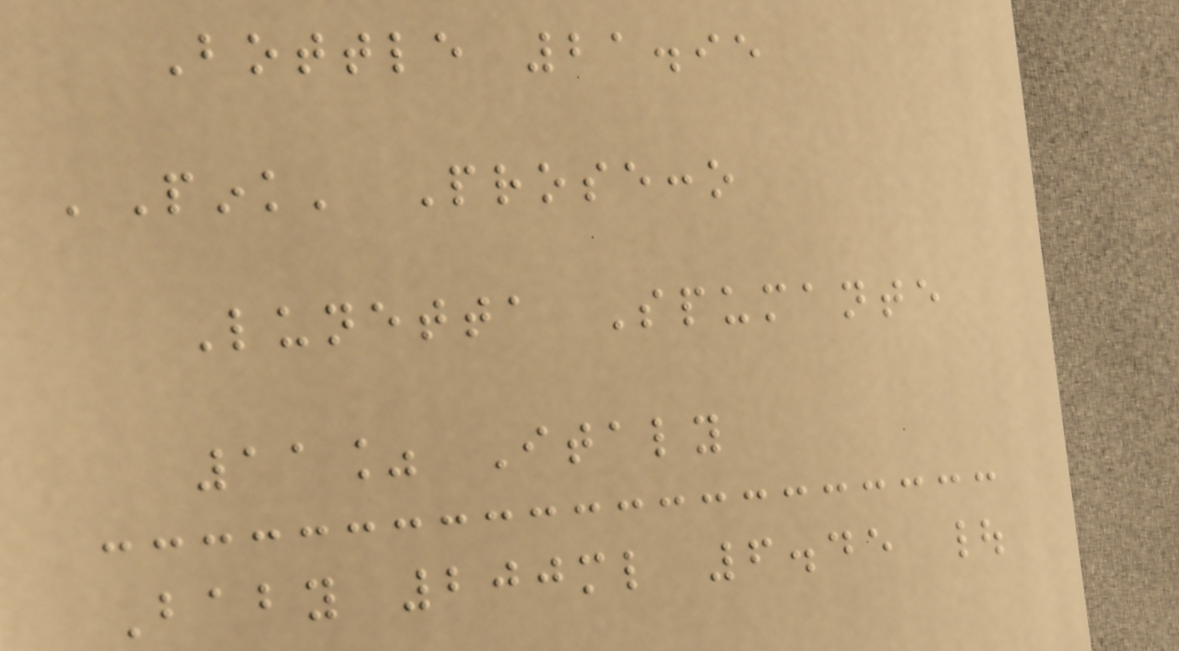Bottle 21.95
'Pink' Prosecco
Lunetta Spumante
11% Italy
Baby 200ml 6.45 |
